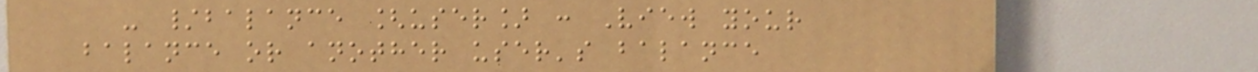- /balance [user] : View your
balance or another user's balance
